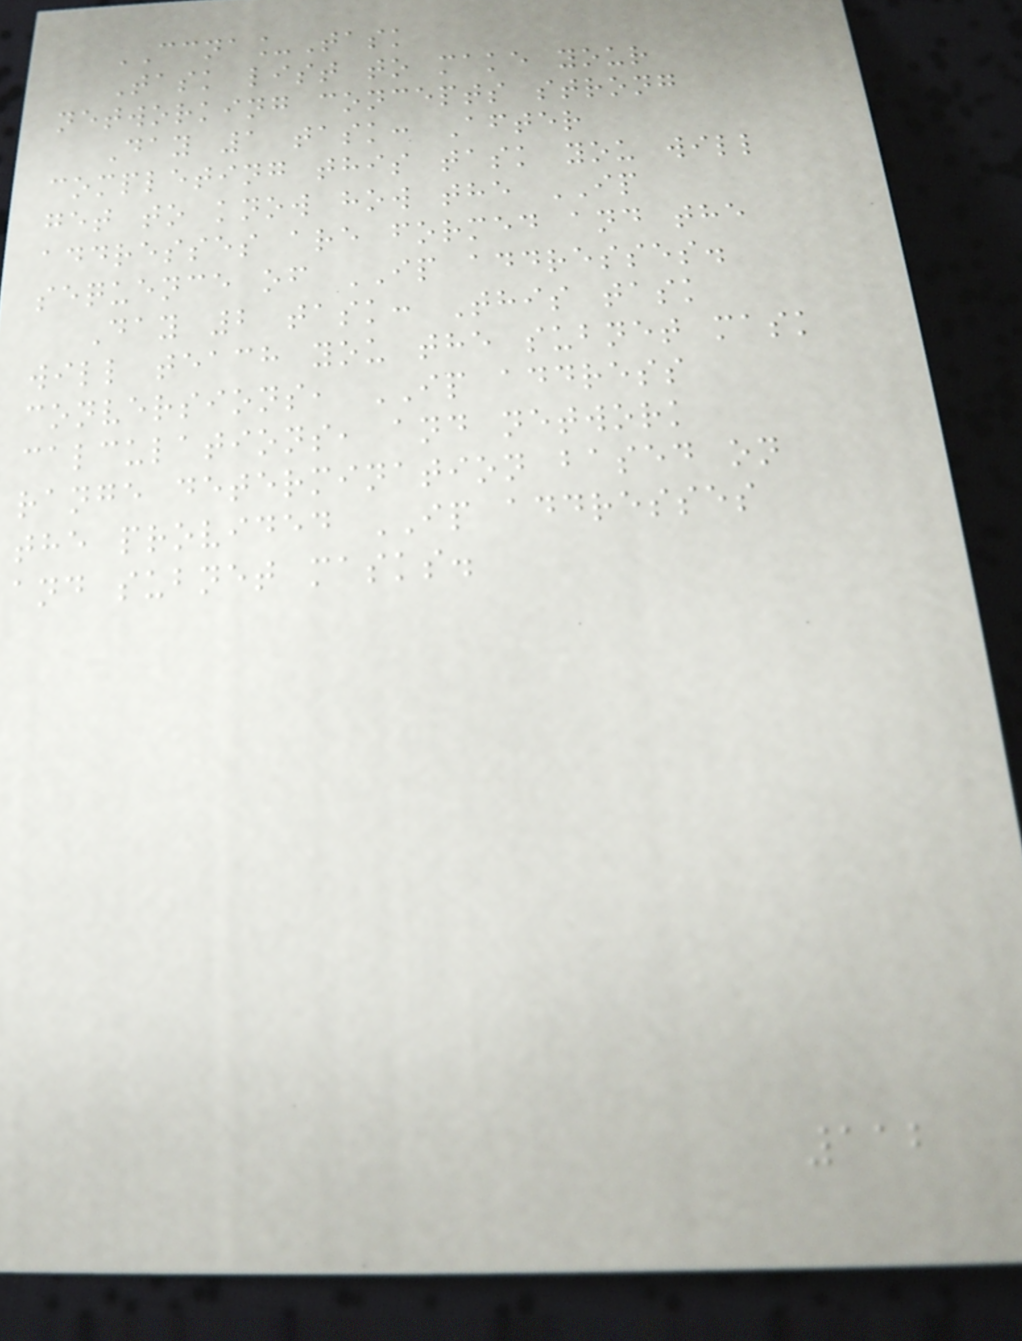CCNA_Task
Task list to make your
networking concepts strong
Day 1 task: After
completing this task you will
get to know how the IP
addresses are formed and the
sequence of IP addresses.
Day 2 task: This task
will teach you the subnet mask
conversions, IP address
calculations, and network
range determination based on
the provided IP addresses
and subnet masks.
112
